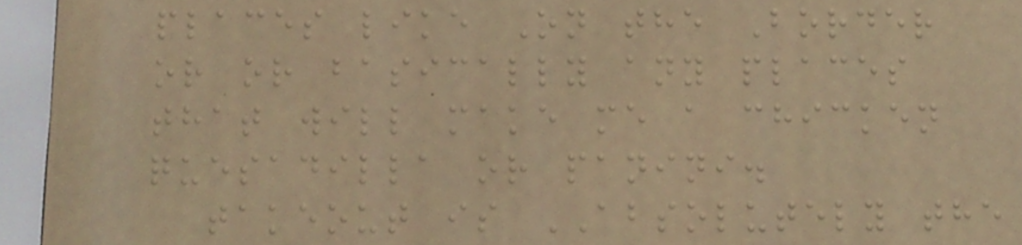places like On the Border
or or basically any places
that will make me a chicken
quesadilla or panini.
takeout is ABSOLUTELY the
